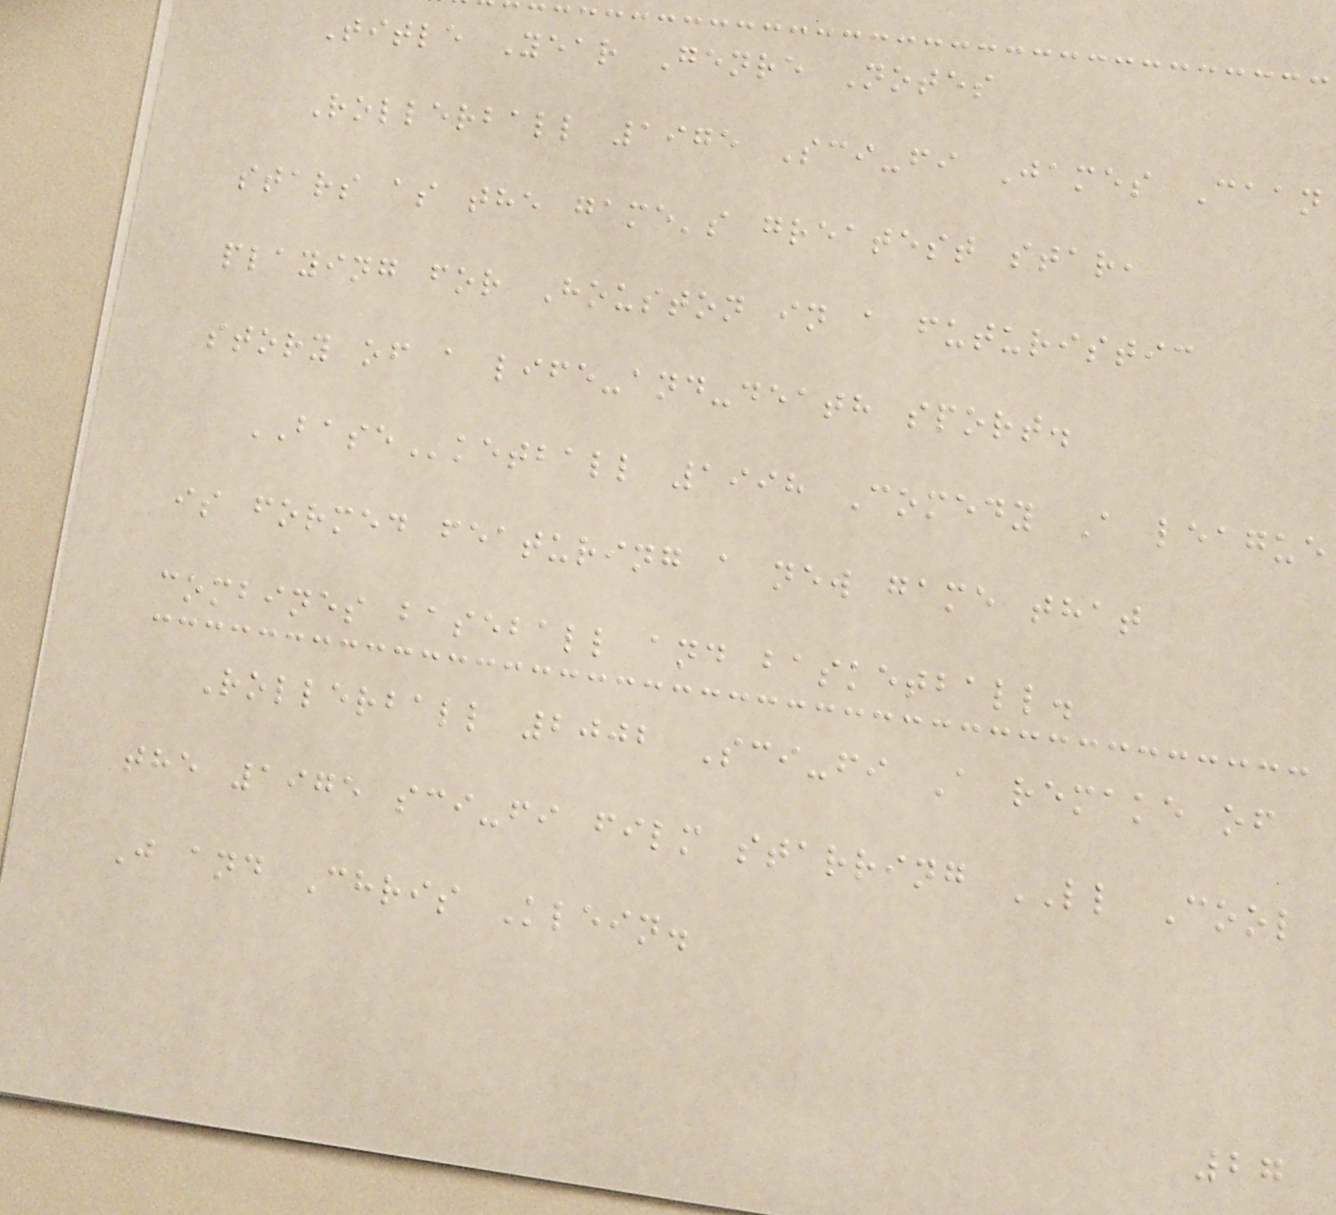Title Year Genre Notes
Rollerball 1975 Sci-fi James Caan
stars as the game's greatest star,
playing for Houston in a futuristic
story of a life-and-death sport.
BASEketball 1998 Comedy A league
is formed featuring a new game that
combines baseball and basketball.
Rollerball 2002 Sci-fi A remake of
the 1975 sci-fi film starring LL Cool
J and Chris Klein.
27
